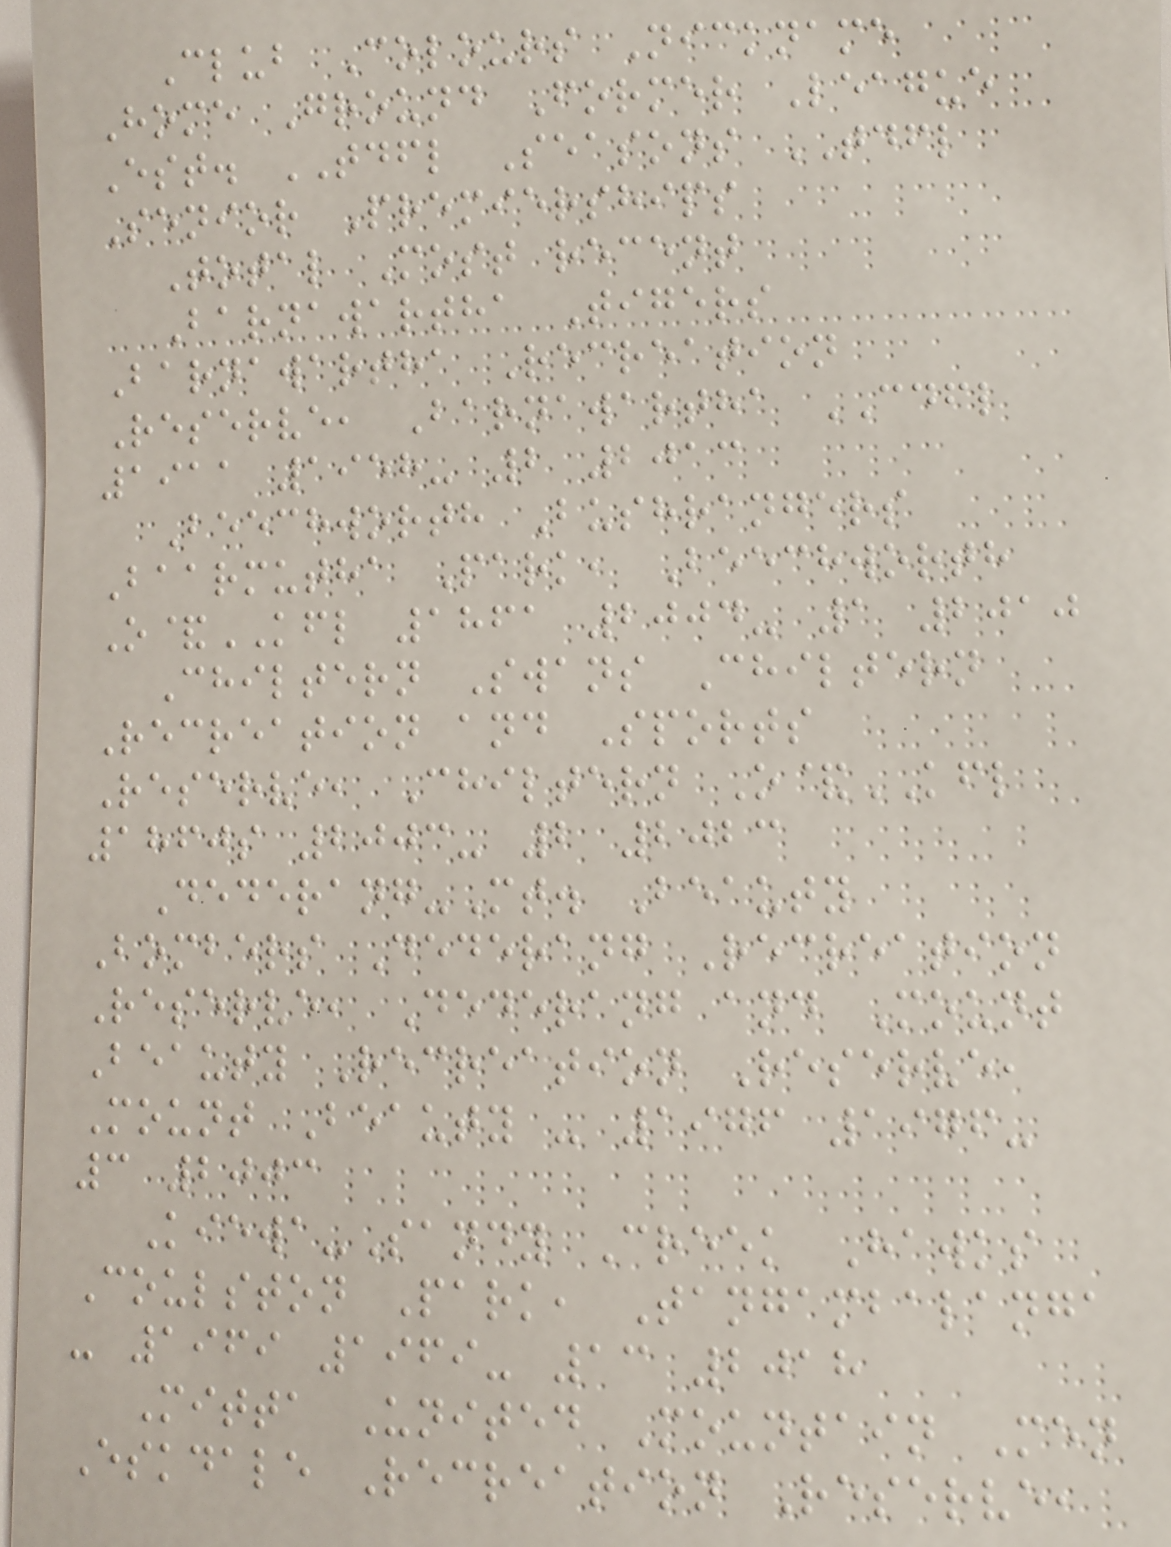Club Colours Nickname
Home Ground Former League
Est. TDFL Seasons TDFL
Senior Premierships
Total Most recent
Barnawartha Tigers
Barnawartha Recreation
Reserve, Barnawartha CDFL
1911 1958- 2 2013
Beechworth Bushrangers
Baarmutha Park, Beechworth
O&KFL 1861 2004- 1 2010
Chiltern Swans Chiltern
Recreation and Sports
Reserve, Chiltern O&KFL
1860s 2003- 2 2023
Dederang-Mt. Beauty
Bombers Dederang Recreation
Reserve, Dederang and Mount
Beauty Recreation Reserve,
Mount Beauty - 1976 1976-
3 2003
Kiewa-Sandy Creek Hawks
Coulston Park, Tangambalanga
- 1969 1969- 13 2018
Mitta United Mountain Men
Eskdale Recreation Reserve,
